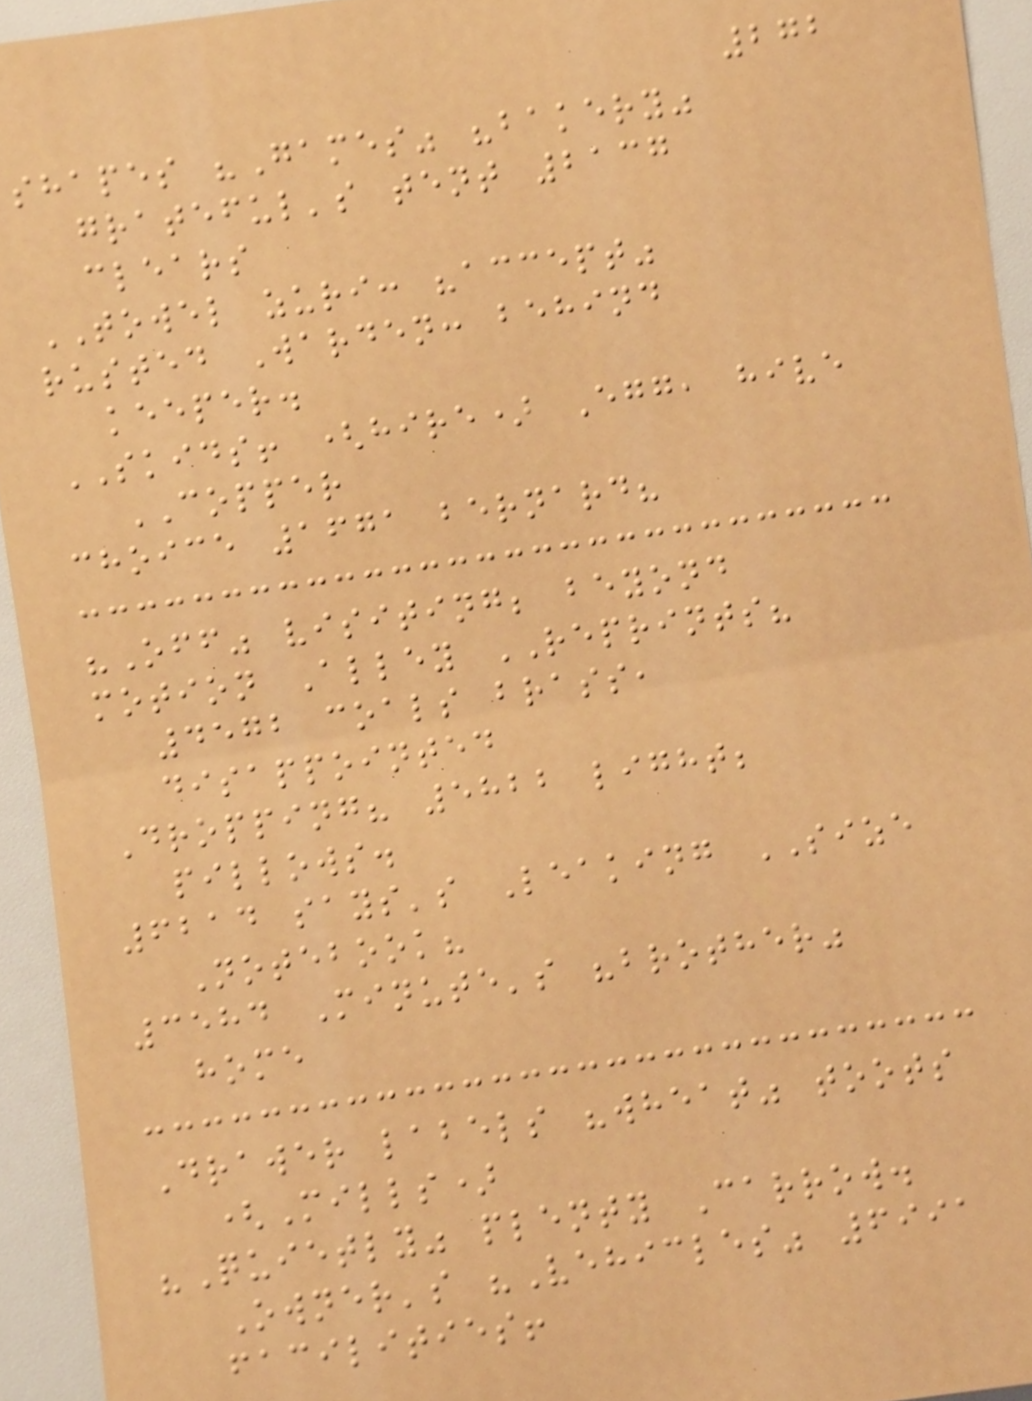272
shapes "Games" "bakery"
grateful's tent 2137
clears
TOWEL zuri: "accept"
rusted Warden: behind
keeper.
SKIDS! (hire) Egg, hive
COPPER
choice 1671 bernard?
"Off" visiting; beyond
motion Alley REPRINTS?
4572 coals brass,
disappointed
Dropping? 5822 light;
pillows.
6214 says's Leaking SIZE
Notebook?
3584 Minute's "brother"
home
Drawer labels "wheat" toots
(Mills)
"Quietly" plenty Carrow.
Owner's "Vehicles" 6991
facilities!
